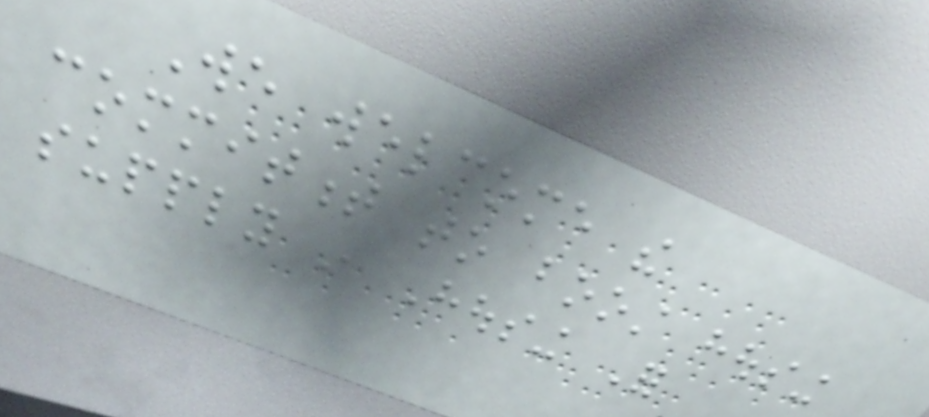We welcome the
commitment to boost housing
supply in Housing For
